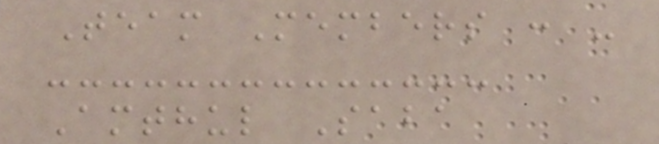Team Members : -
Amthul Saba
